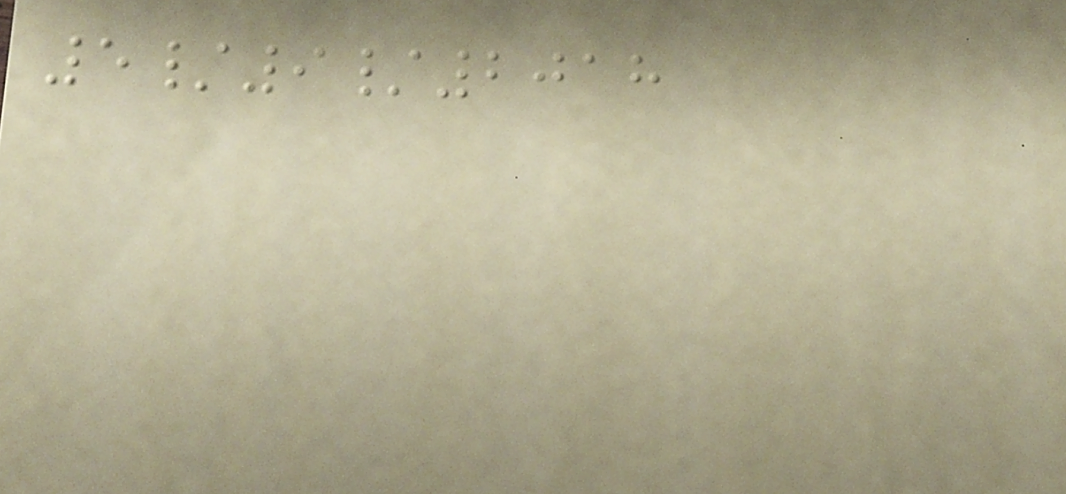5/9/2018
